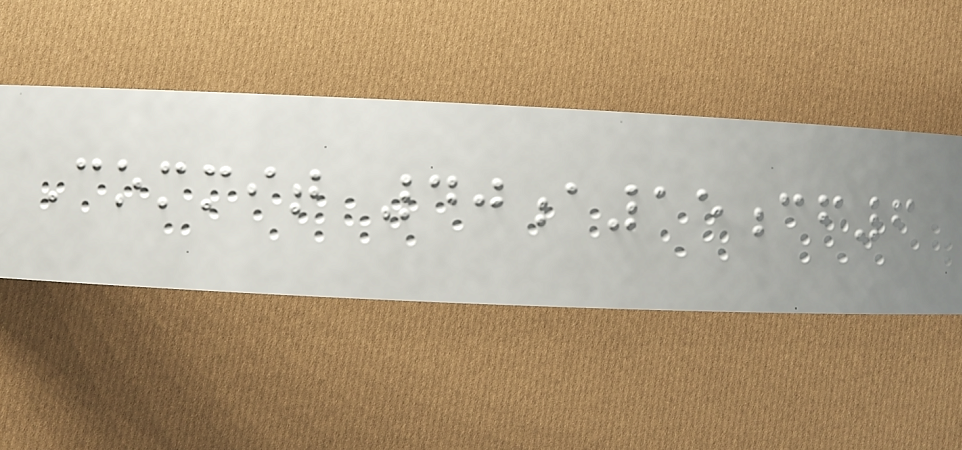Commit 40a15cf6
